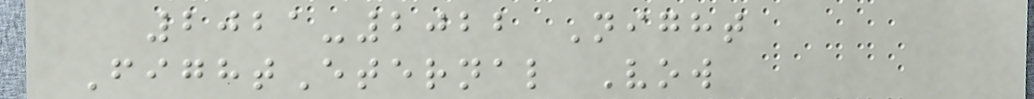2021-2022 Night
FightEternal Vow
